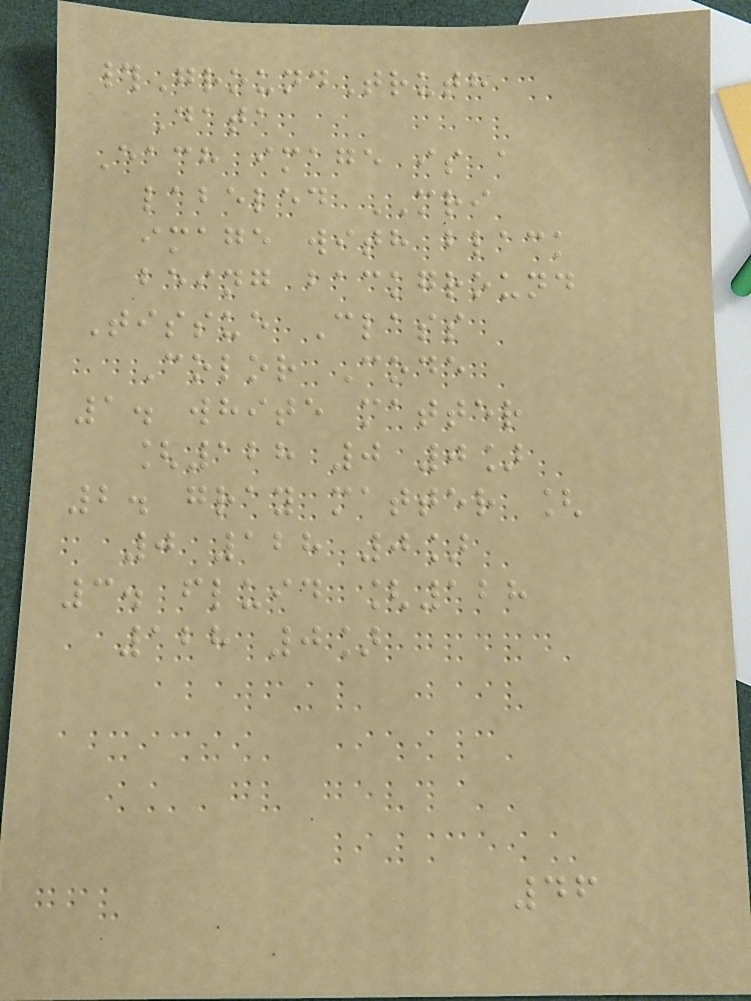#GroundTruth
Data
Each image is a
labeled MRI
image with black
being background
Tissue Class
Color Code
1. white matter
[128 0 0]
2. gray matter [
0 128 0]
3. fluid [128
128 0]
46
